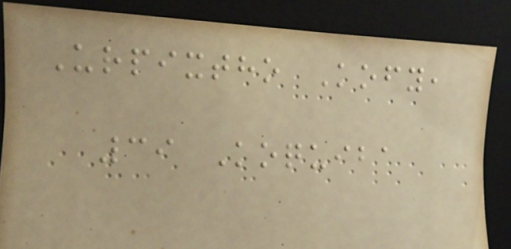Urpixtho Kofy,
39 Koquiba
